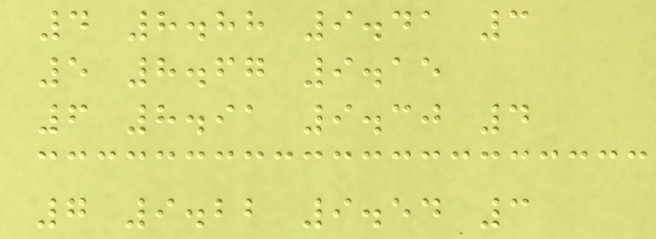4 8.88 9.41 3
5 8.67 9.15
6 8.91 9.30 4
7 9.22 9.54 3
